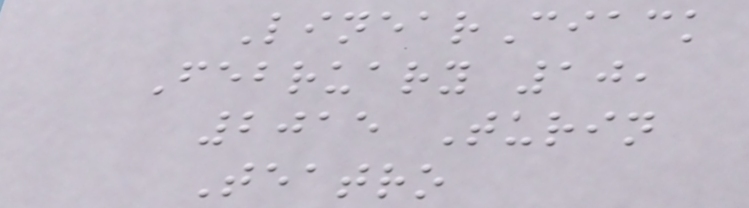LinearCiack
February 10,
2015 Turin
Teatro
